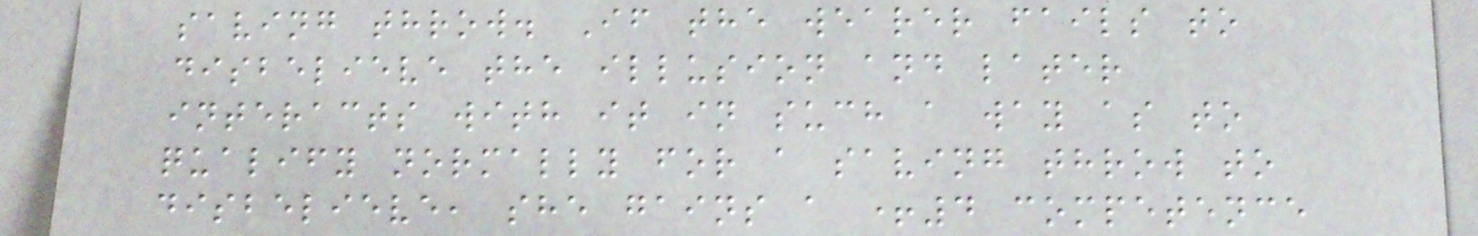saving throw. If the wearer fails to
disbelieve the illusion and later
interacts with it in such a way as to
qualify normally for a saving throw to
disbelieve, she gains a +4 competence
